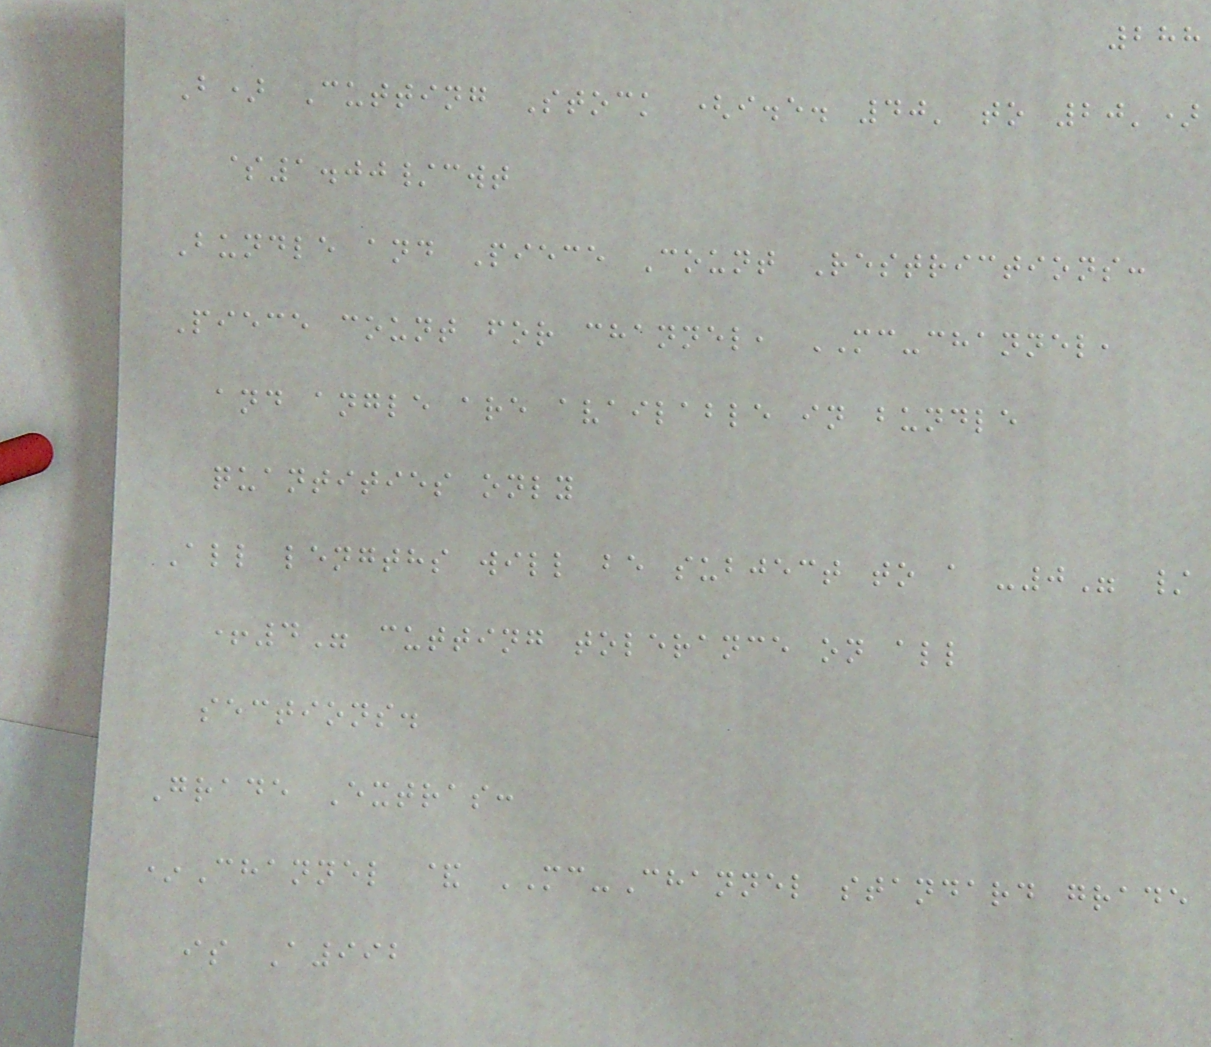288
B) Cutting Stock (i.e. 40' to 20')
$1.00/cwt
Bundle and Piece Count Restrictions:
Piece count for channel, MC-channel,
and angle are available in bundle
quantities only
All lengths will be subject to a -0" /
+4" cutting tolerance on all
sections.
Grade Extras:
*Channel & MC-Channel standard grade
is A992
